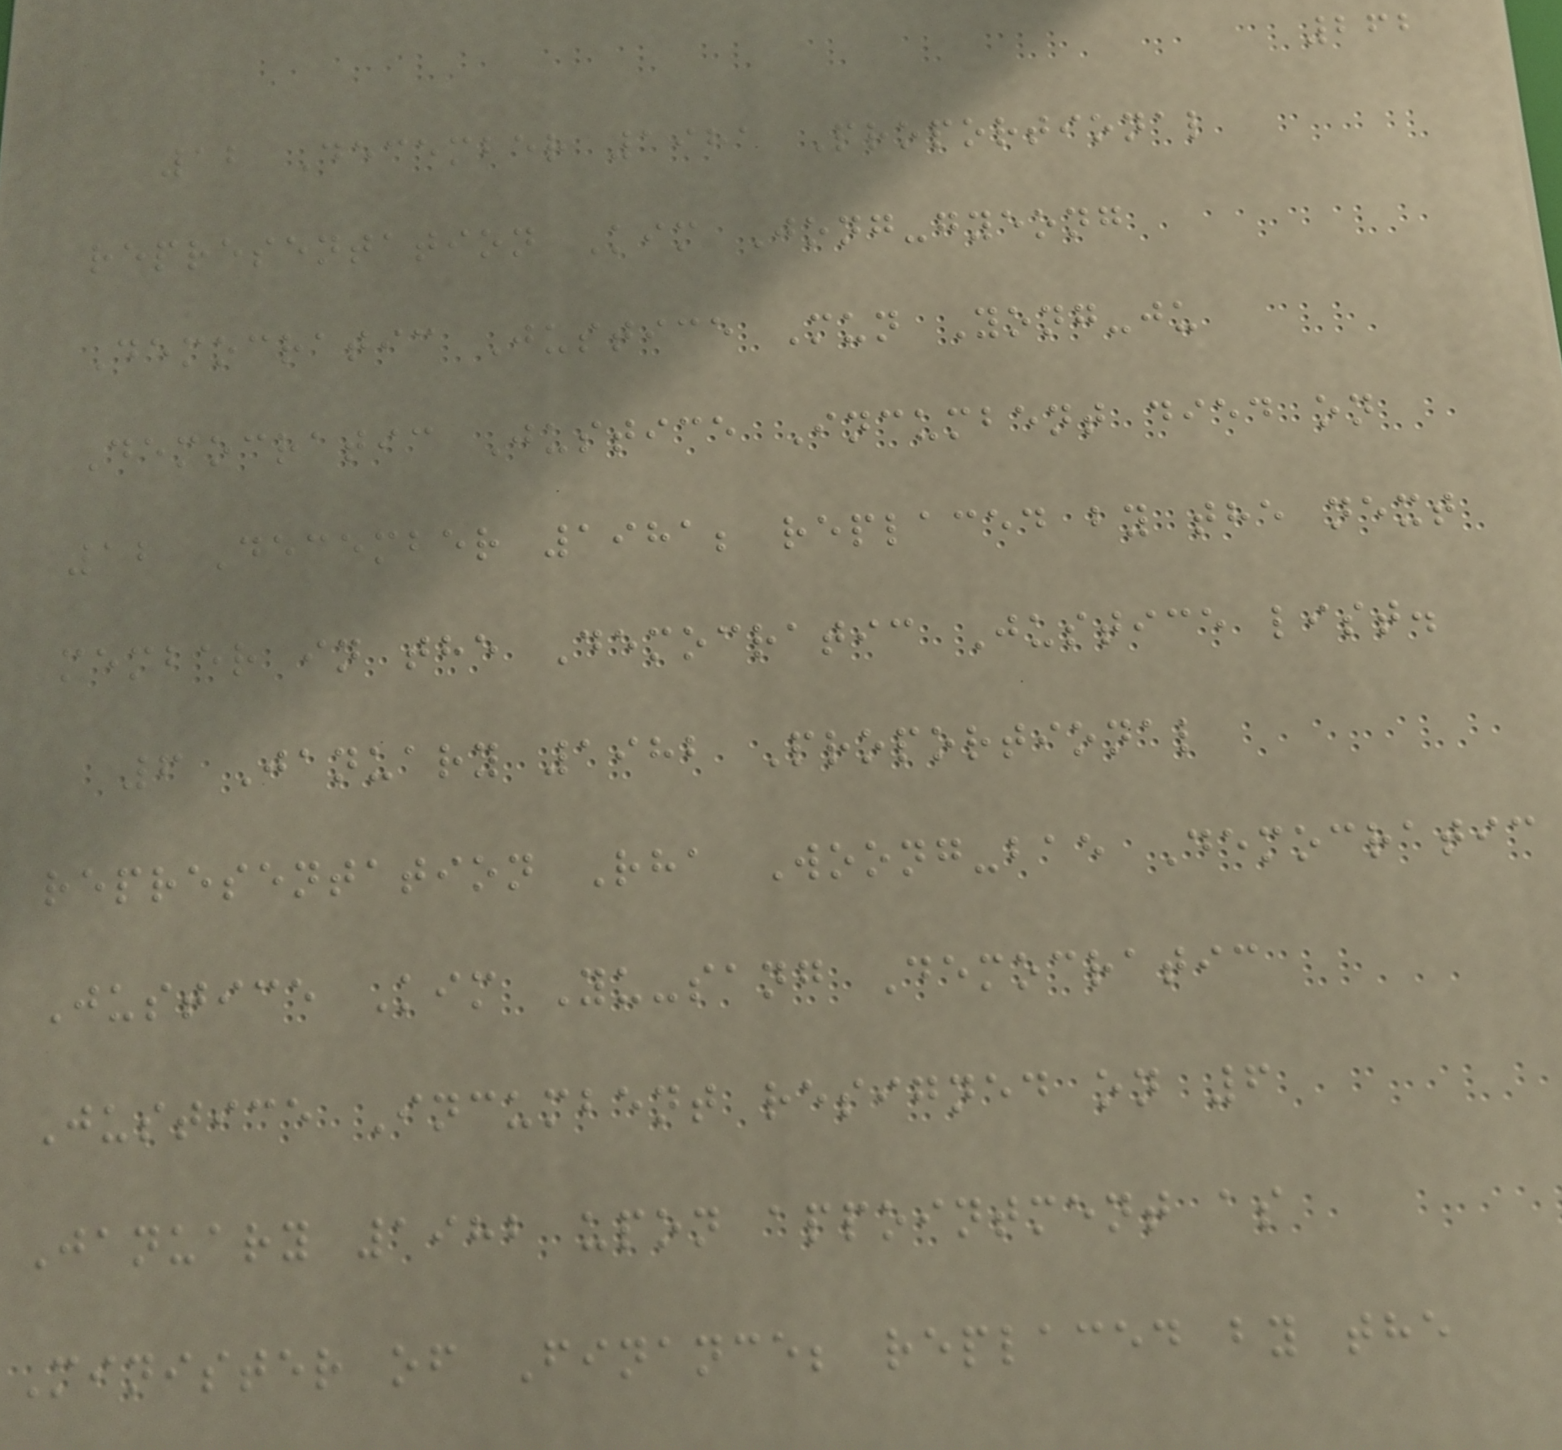262
12 December 1981 Proportional
representation Kim Jong-gyeong
Democratic Justice Mun Yong-ju
Democratic Justice Incumbent died on
12 December 1981; replaced by the next
member in the Democratic Justice list.
6 January 1982 Proportional
representation Rha Woong-bae Democratic
Justice Kim Yu-sang Democratic
Justice Incumbent resigned on 6
January 1982 upon appointment as
Minister of Finance; replaced by the
